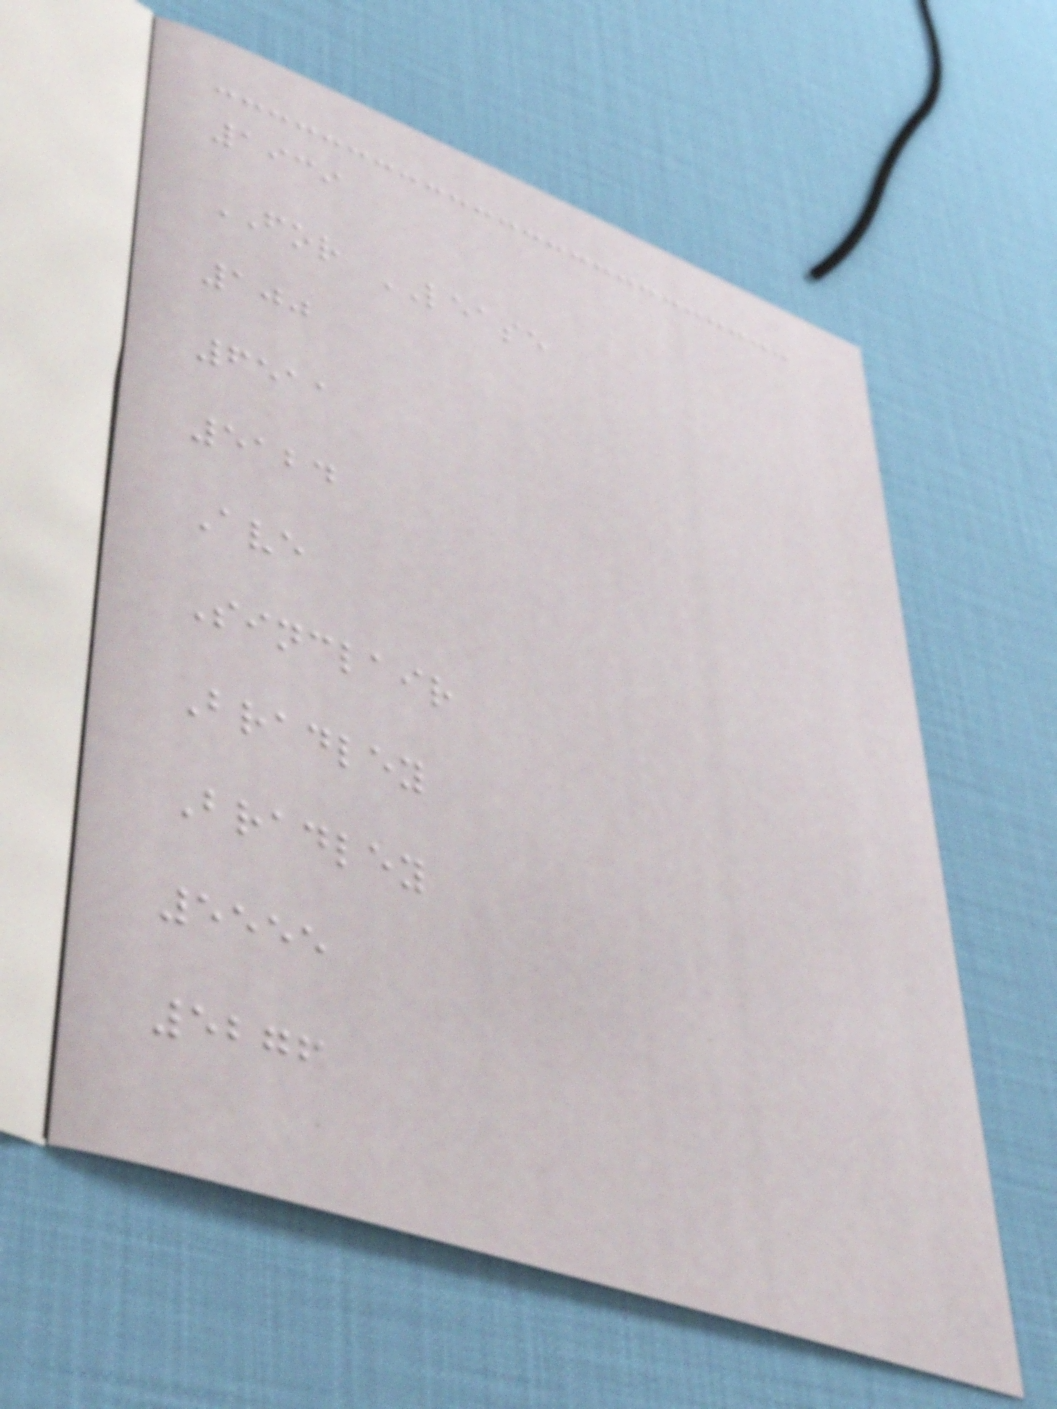1939
FOR LEASE
100
6511
5124
Ave
Sinclair
Bradley
Bradley
5555
5276
